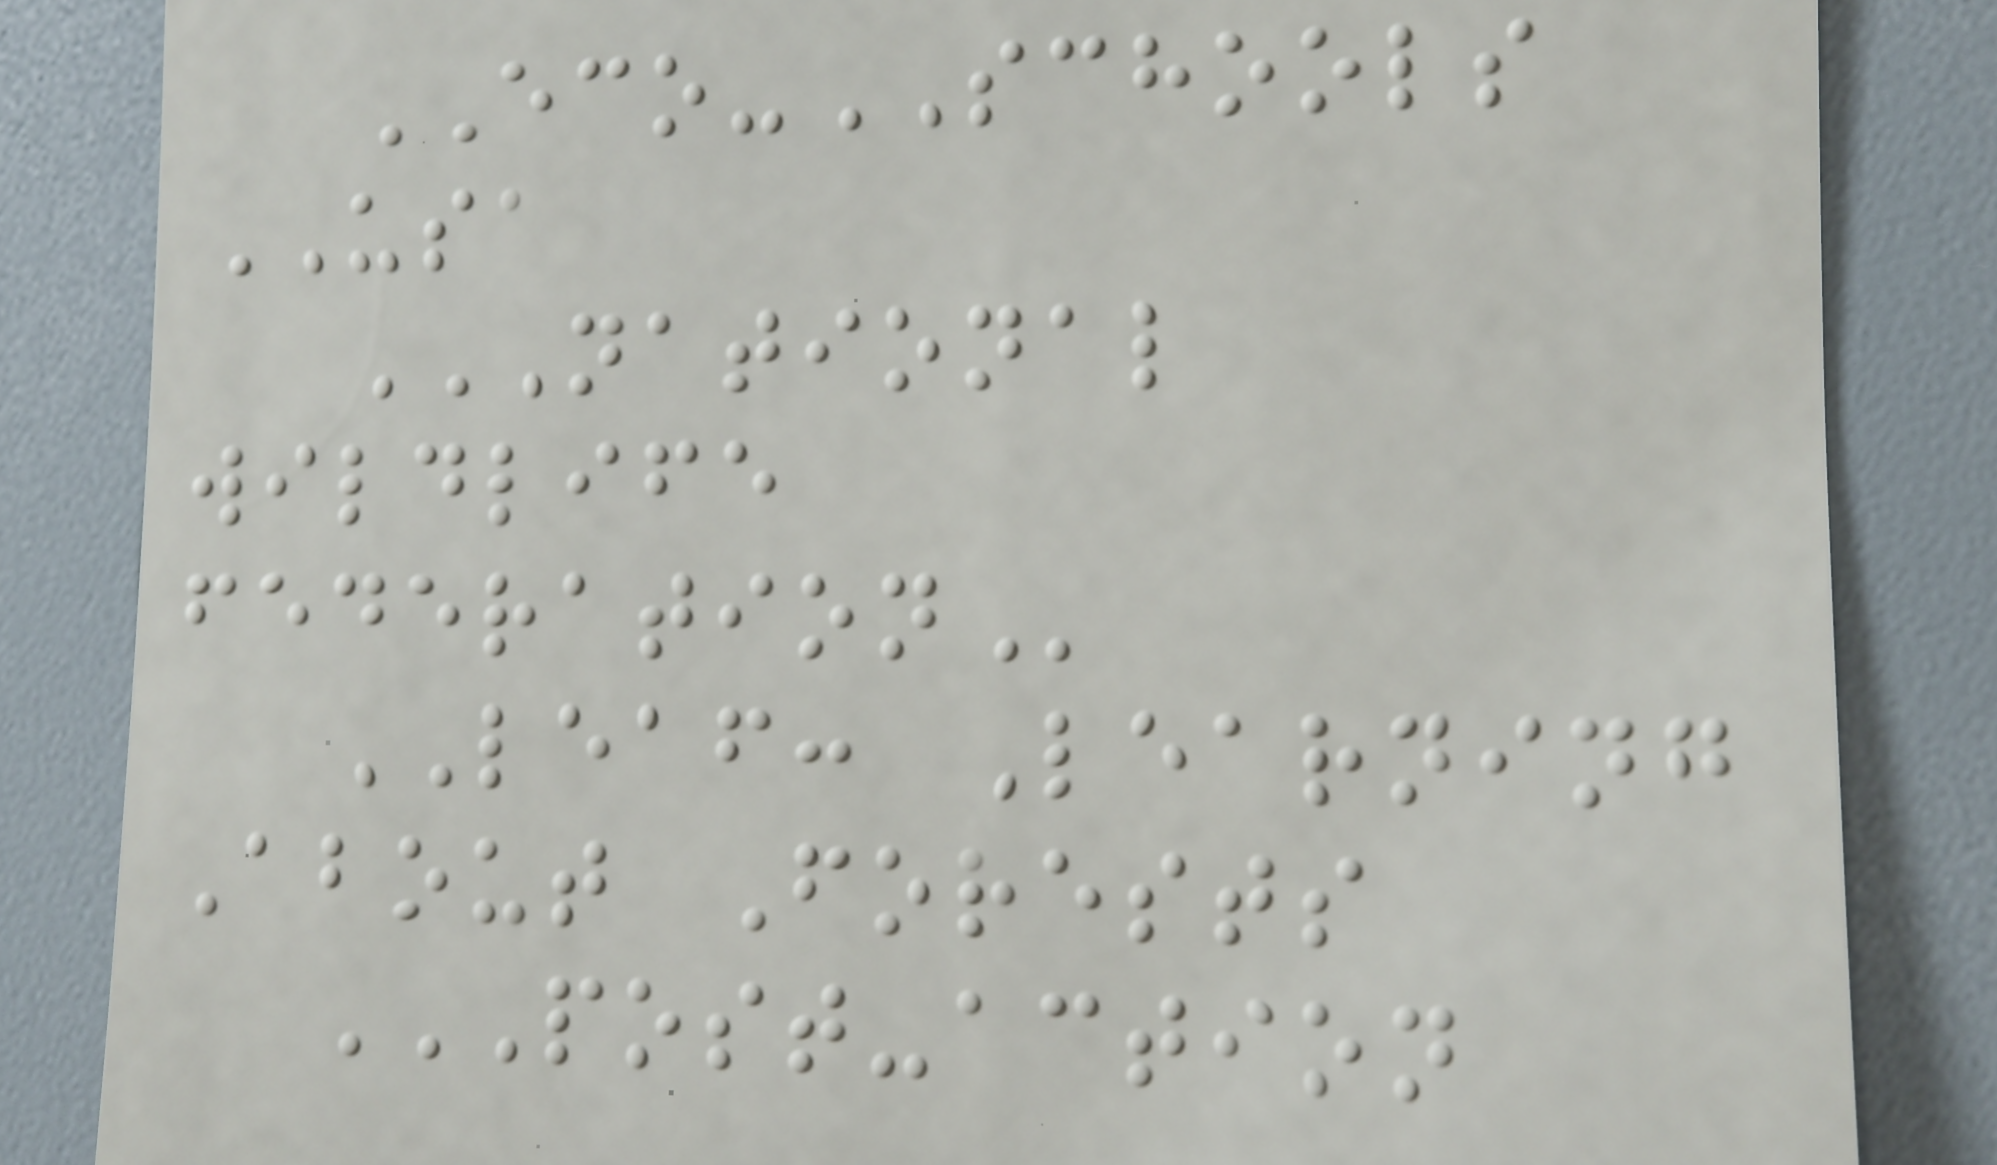ECO-SCHOOLS
USA
NATIONAL
WILDLIFE
FEDERATION
LEAF: Learning
About Forests
POST-ACTION
